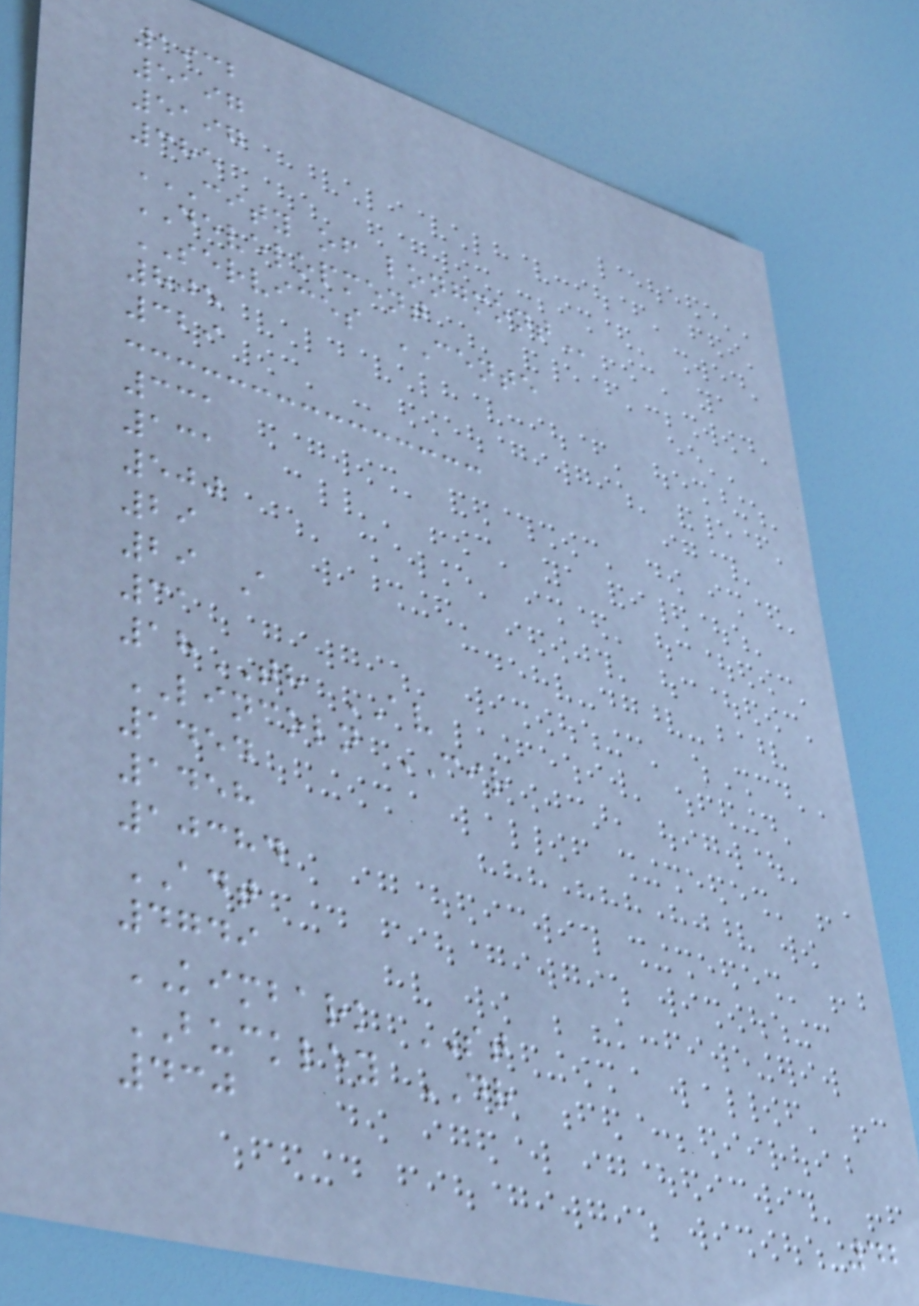1932
5197
5197
385
CITY OF LONGMONT
DEVELOPMENT
SERVICES CENTE
805
329
331
131
500
29
29 A
31
18TH AV
LINCOLN CIR
1454
1458
10384
ADT
4749
KIMBARK ST
BUCKLEY DR
430
42
